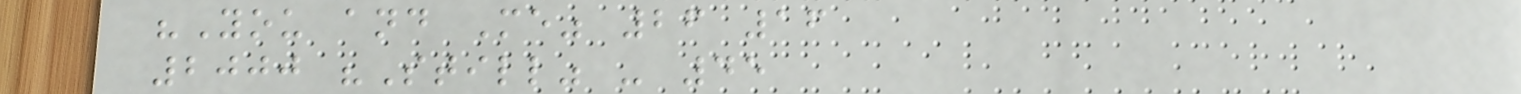"You and Me" 26 16
2000 "Still" - 45
